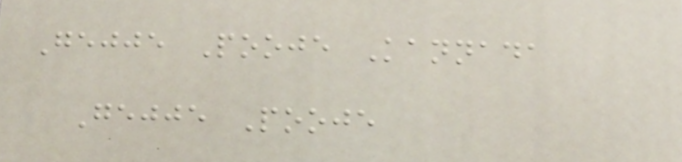Gejje Pooje Kannada
Gejje Pooje
